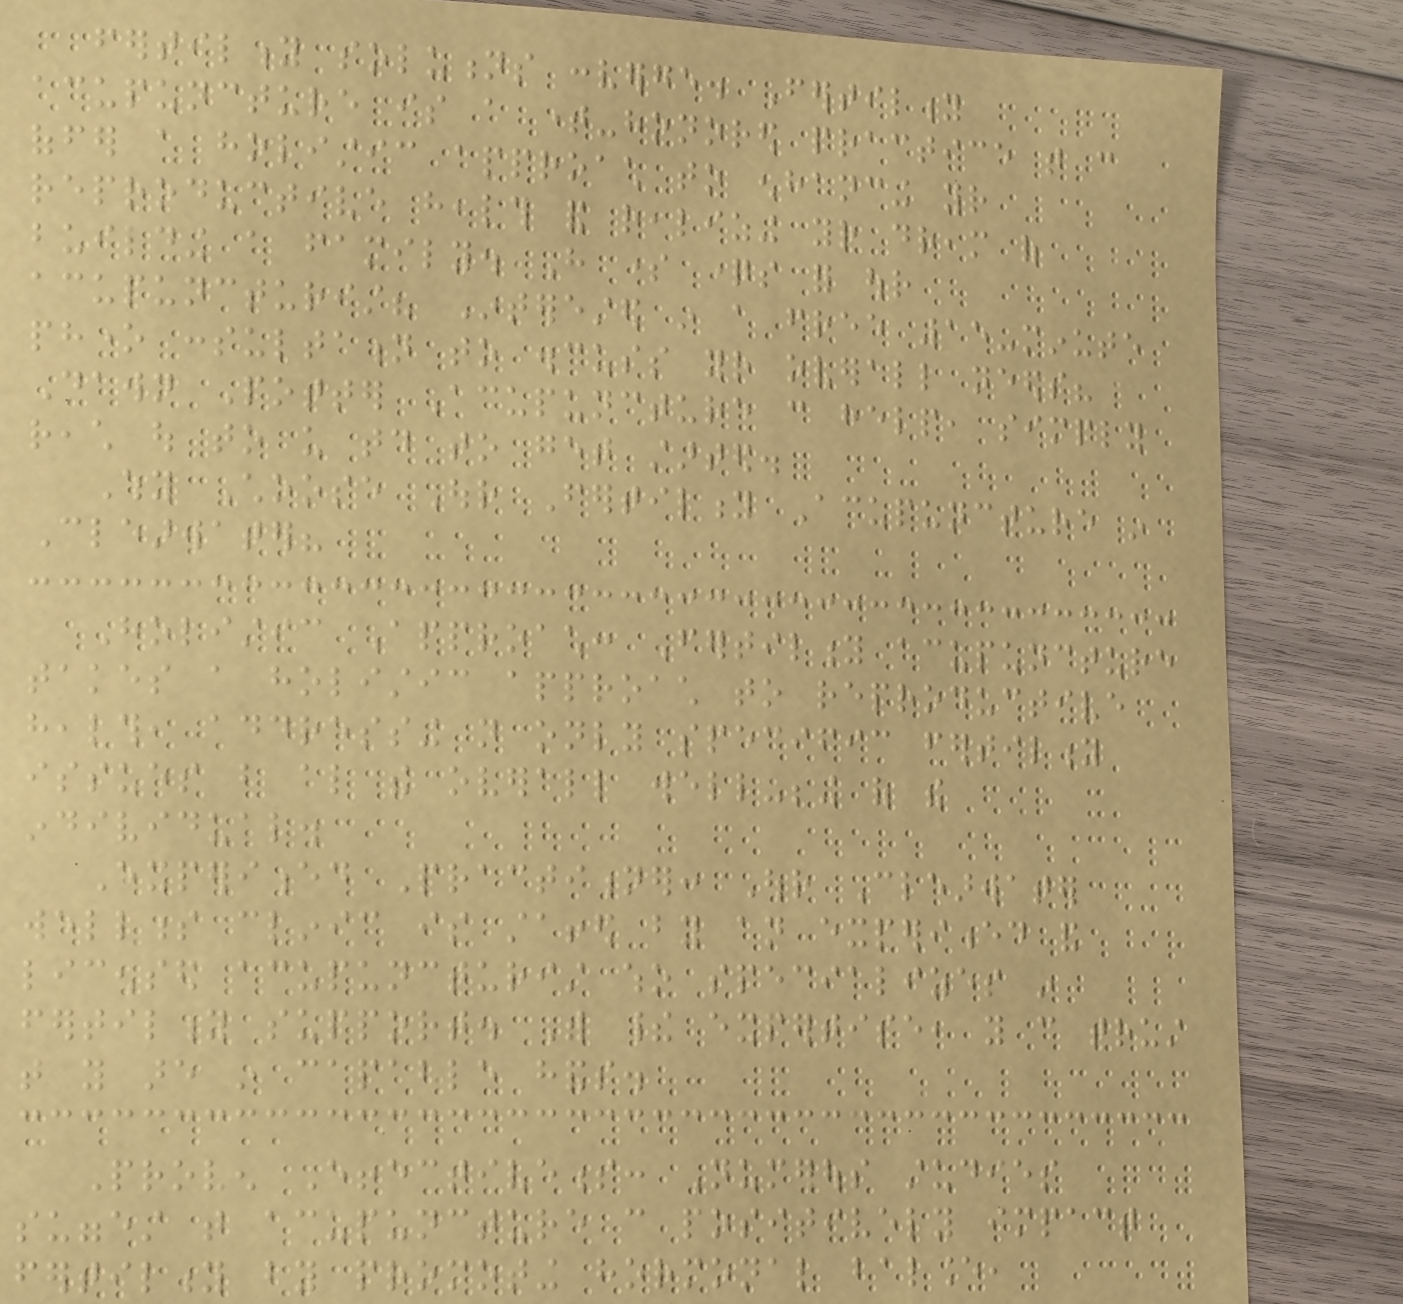fertility solutions converge. Fertility
acupuncture is a time-honored practice that can
offer a holistic approach to enhancing your
reproductive health and realizing your dream of
building a family. Have some questions for our
acupuncturist? Interested in a free 15-minute
phone consultation to discuss your overall needs?
Dawn Potter Acupuncture can help, simply
reach out to us today to get started.
Why Choose Our Fertility Acupuncture in
Clearwater?
Holistic Approach: Fertility acupuncture
takes a holistic approach to reproductive
health, addressing not only specific fertility
issues but also the overall well-being of the
individual.
Experienced Practitioner: Our Clearwater
wellness clinic is staffed by an experienced and
licensed acupuncturist who specializes in
fertility support. With their expertise, you can trust
that you are in capable hands.
Proven Effectiveness: Numerous studies
suggest that acupuncture can positively impact
fertility by promoting hormonal balance,
